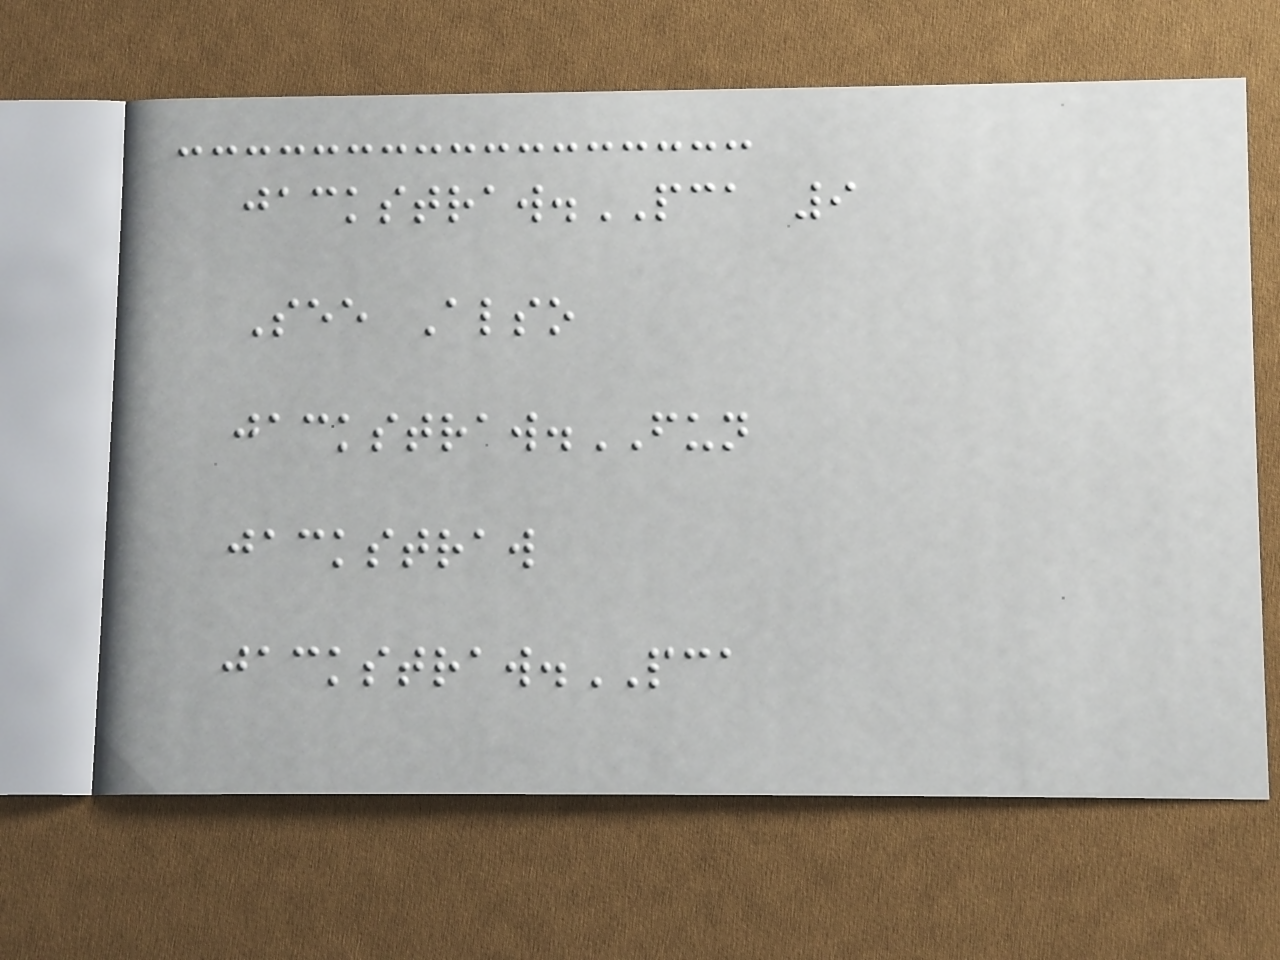jackstraw.PCA 9
See Also
jackstraw.FUN
jackstraw
jackstraw.PCA
